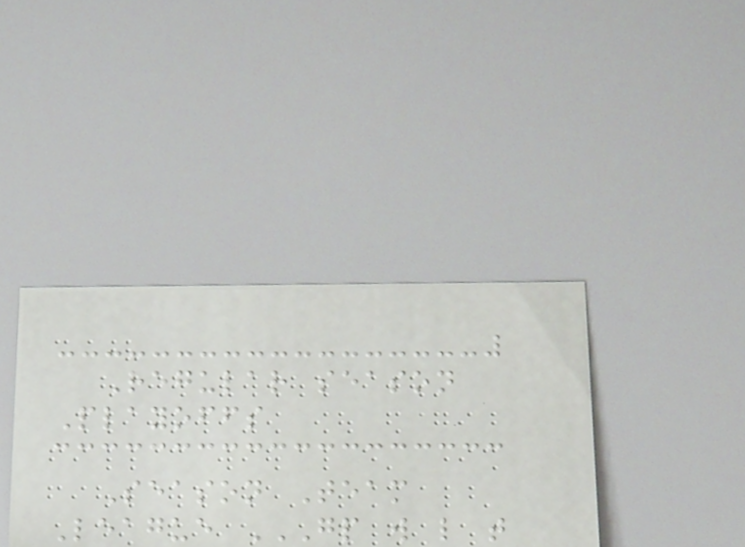Regular season
Playoffs
Season Team
League GP W L T
